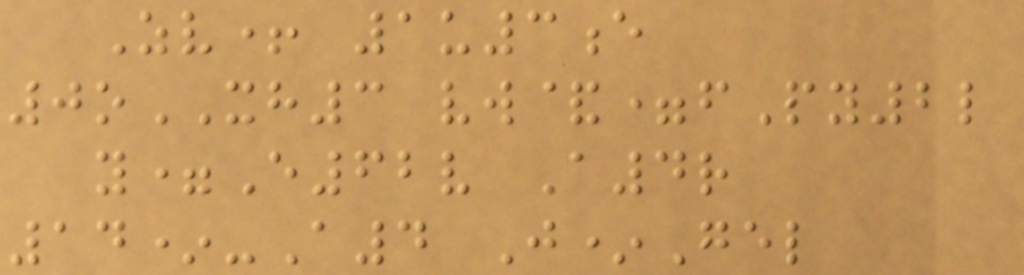Zv+ 1u3e
0oXH3 vw&=fPy2l
y=E62v A4r
14*-A4 J*Gel
